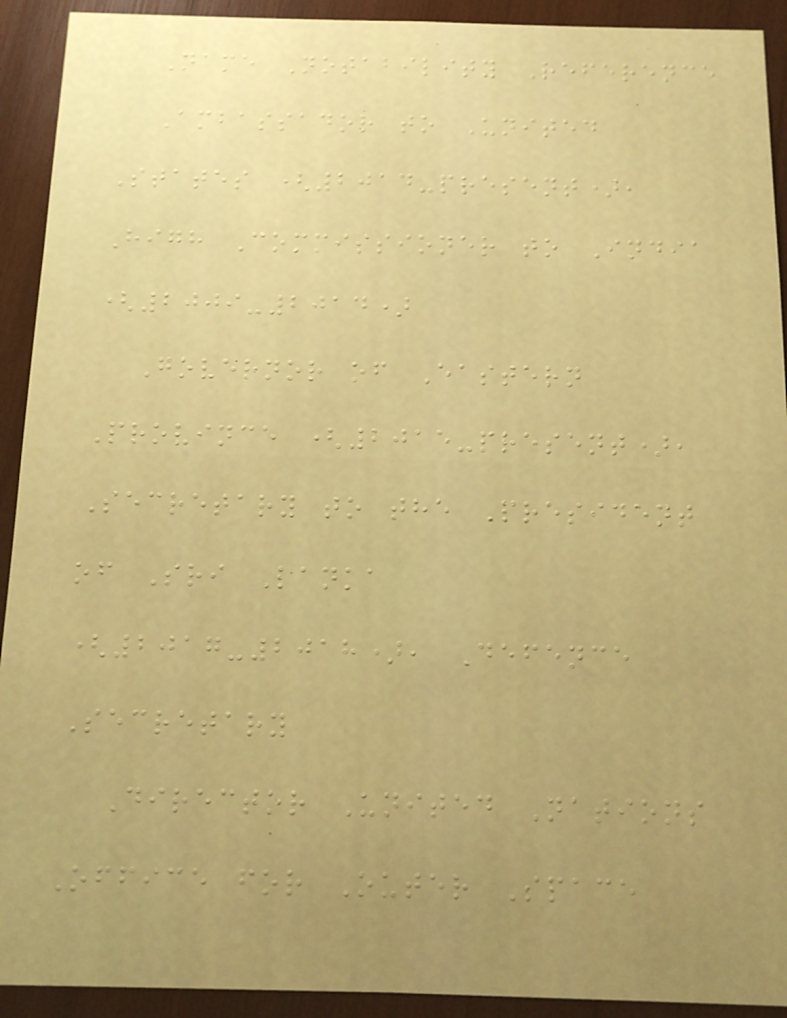Name Notability Reference
Ambassador to United
States (2014-present),
High Commissioner to India
(2009-2014)
Governor of Eastern
Province (2015-present),
Secretary to the President
of Sri Lanka
(2017-2018), Defence
Secretary
Director United Nations
Office for Outer Space
